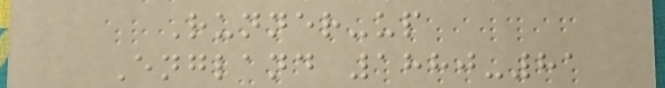Runner-up
England 1880-81
